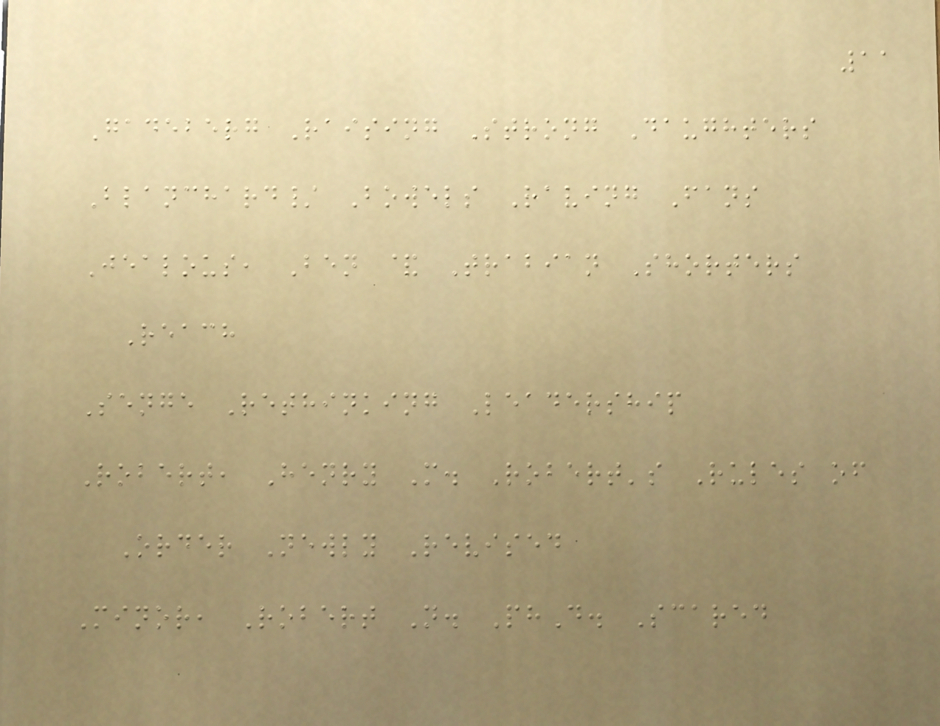11
Gadeberg Raising Strong Daughters
Blanchard/ Bowels Raving Fans
Jealous, Ben & Trabian Shorters
Reach
Senge Rethinking Leadership
Robert, Henry M. Robert's Rules of
Order Newly Revised
Minor, Robert N. PhD. Scared
